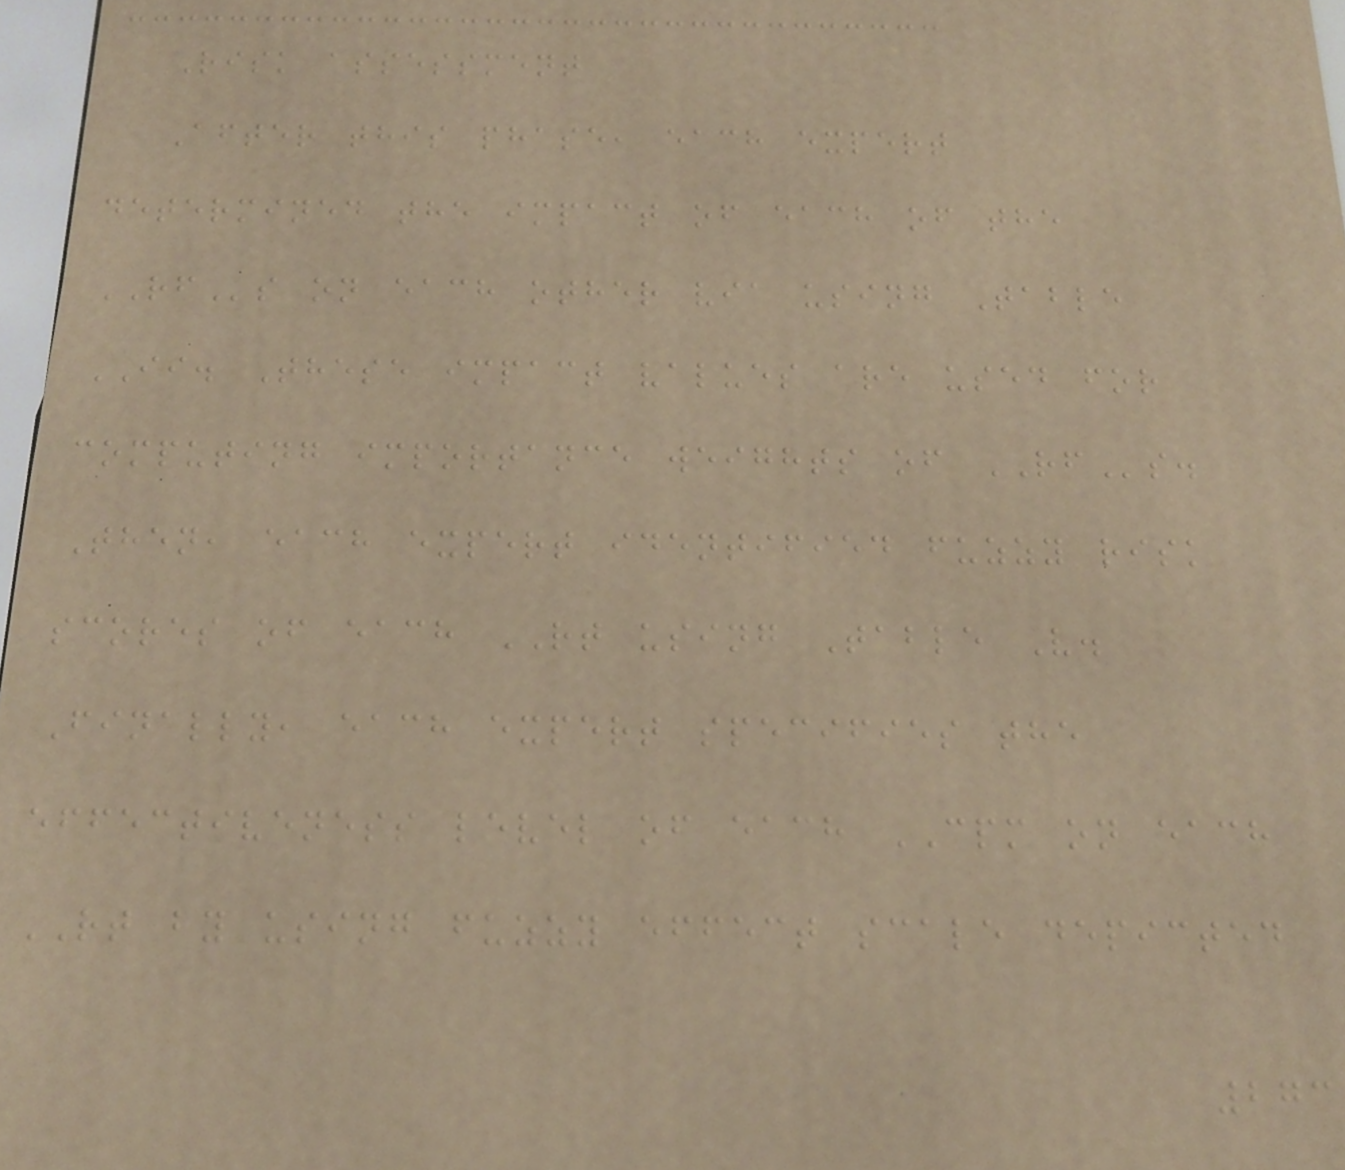Risk assessment
After this phase, each expert
determined the impact of each of the
RFs on each other via using Table
II. These impact values are used for
computing importance weights of RFs.
Then, each expert identified fuzzy risk
scores of each RT using Table V.
Finally, each expert specifies the
effectiveness level of each CPM on each
RT by using fuzzy effect scale depicted
273
